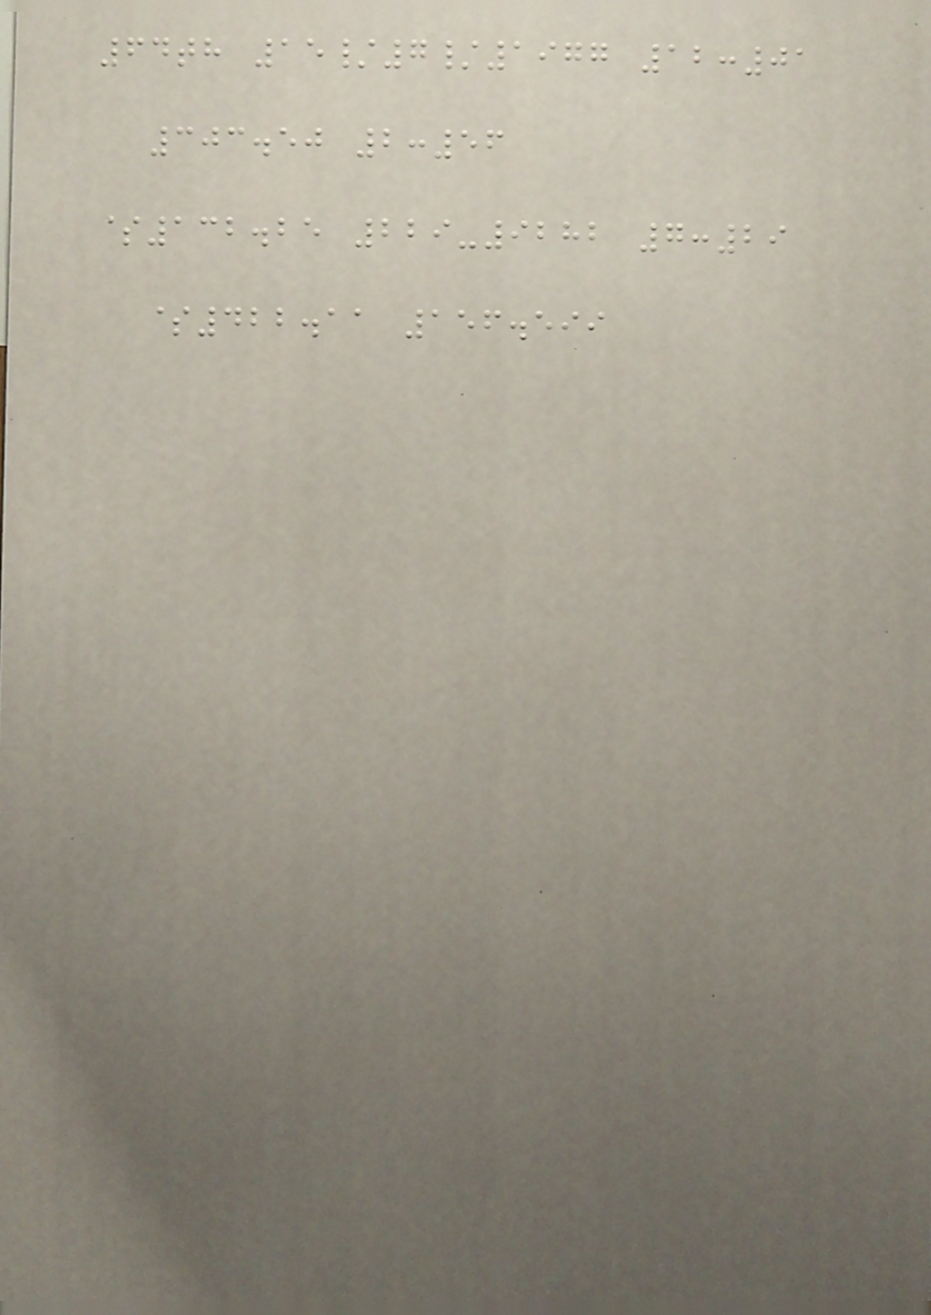64th 15/7/1977 12:01
303.50 2:56
$132.25 229-9282 7:29
$422.11 156.599
